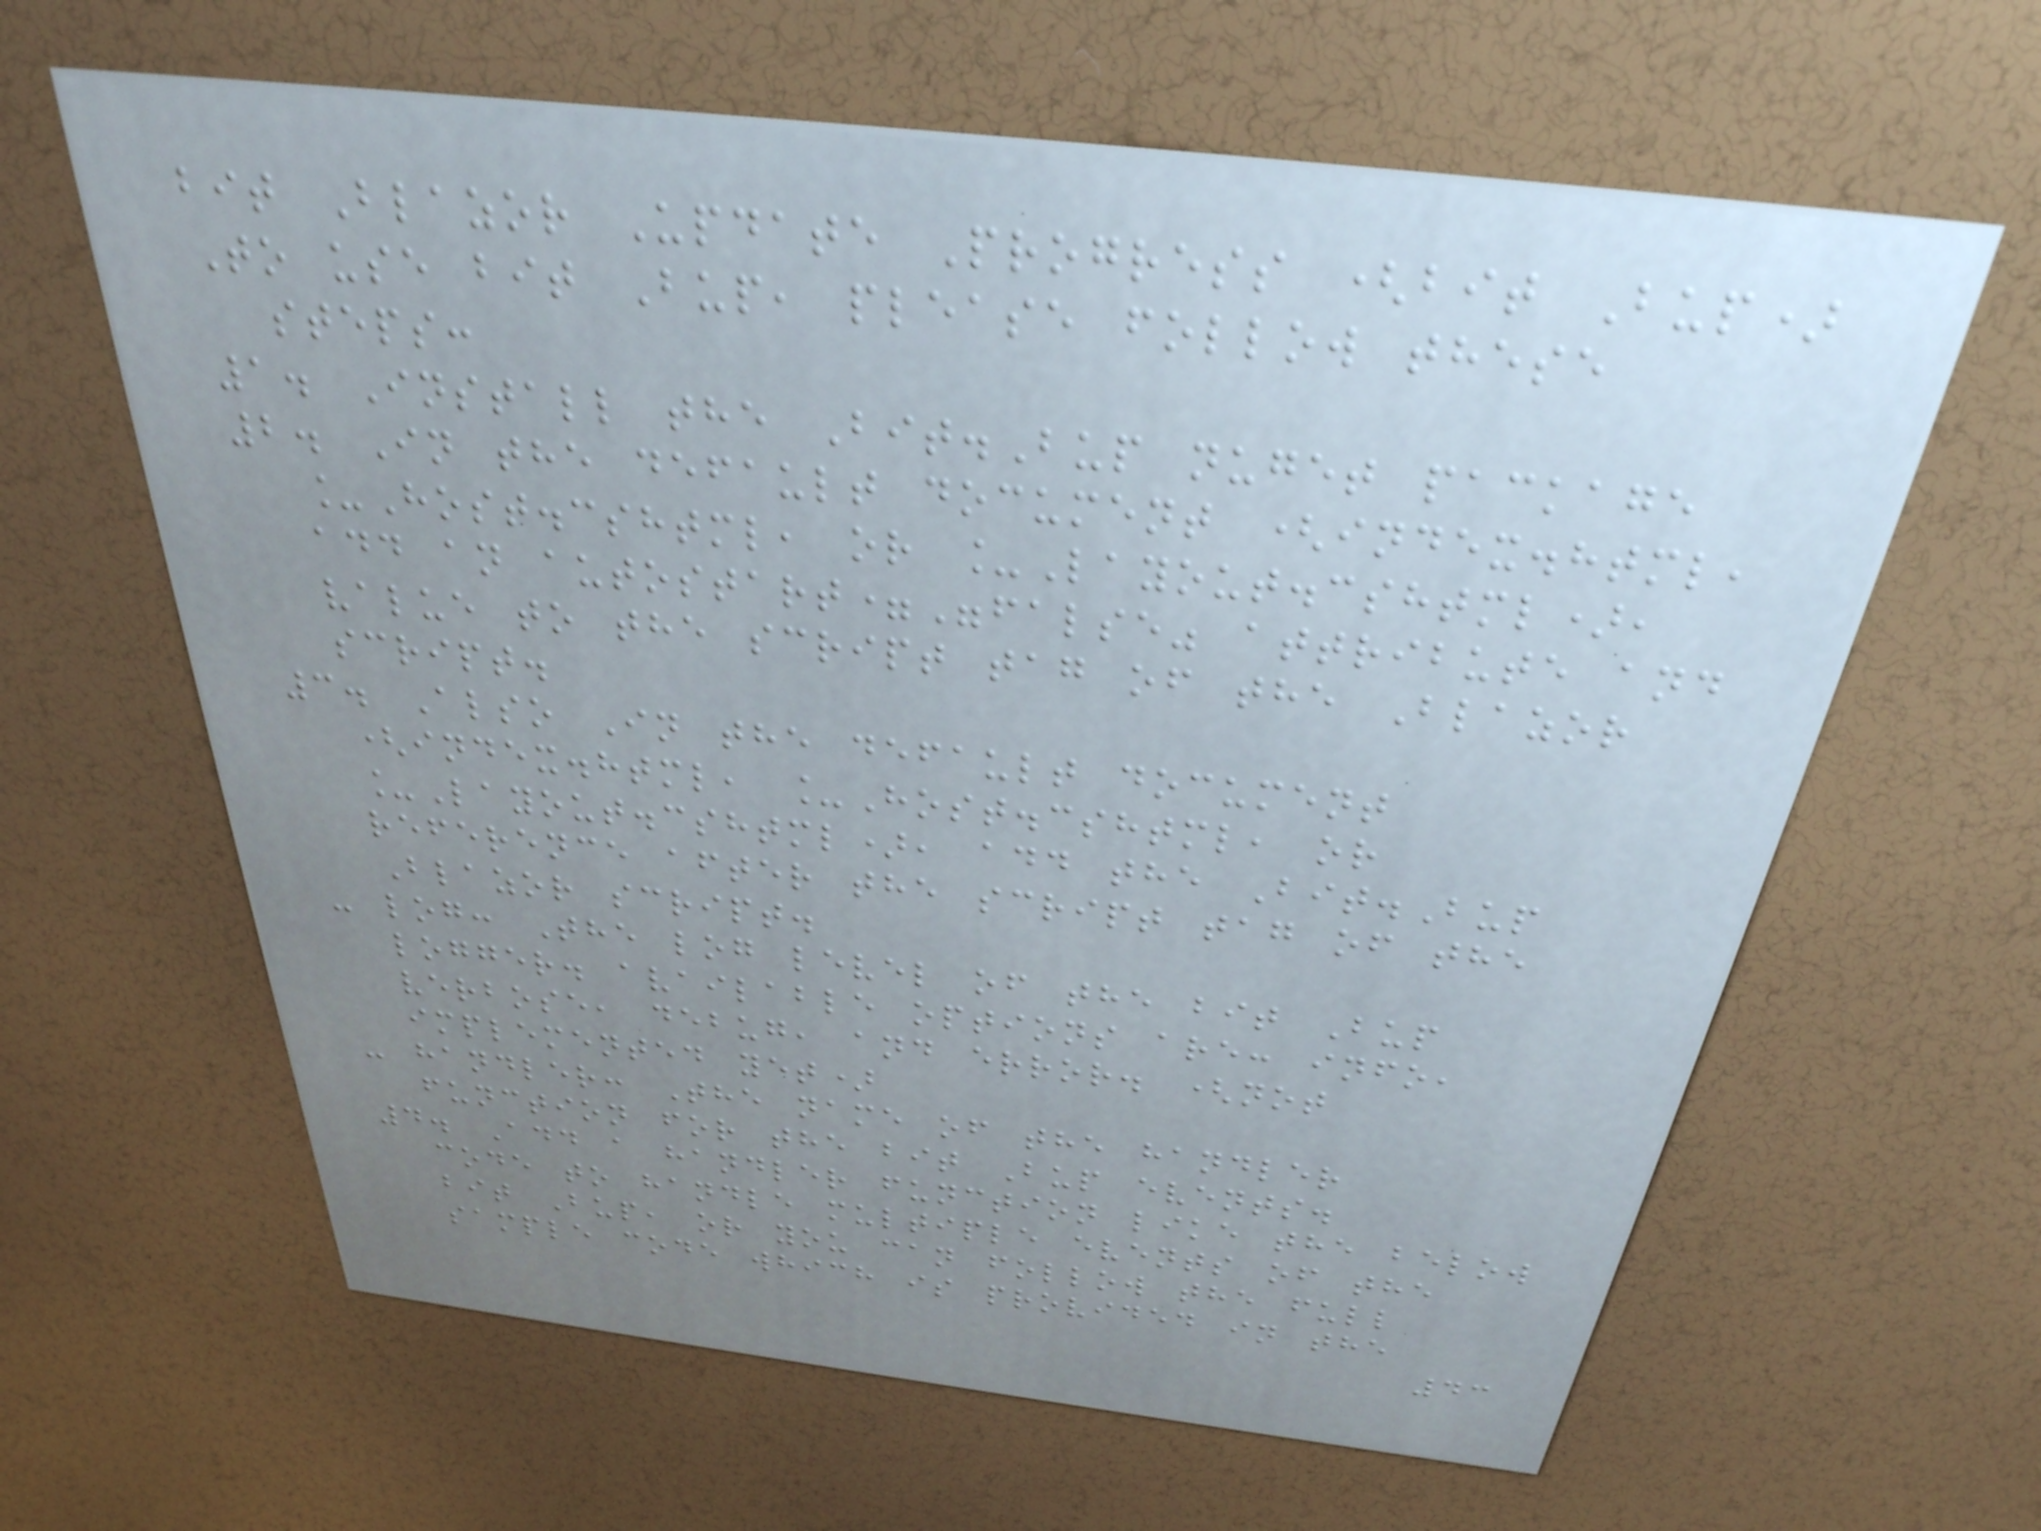bit Blazor Update Progress (bit Bup)
To use bit Bup, please follow these
steps:
1. Install the Bit.Bup nuget package
2. In the default document (index.html,
_Host.cshtml, or _Layout.cshtml),
add an autostart="false" attribute and
value to the script tag of the Blazor
script.
3. Also In the default document
(index.html, _Host.cshtml, or
_Layout.cshtml), add the Bit.Bup
reference after the script tag of the
Blazor script.
- log: The log level of the bit Bup
logger. available options are: info,
verbose, debug, and error. (not
implemented yet)
- handler: The name of the handler
function for the bit Bup events.
4. Add a handler function like the below
code to handle multiple events of the
bit Bup, or you can follow the full
sample code which is provided in the
43
